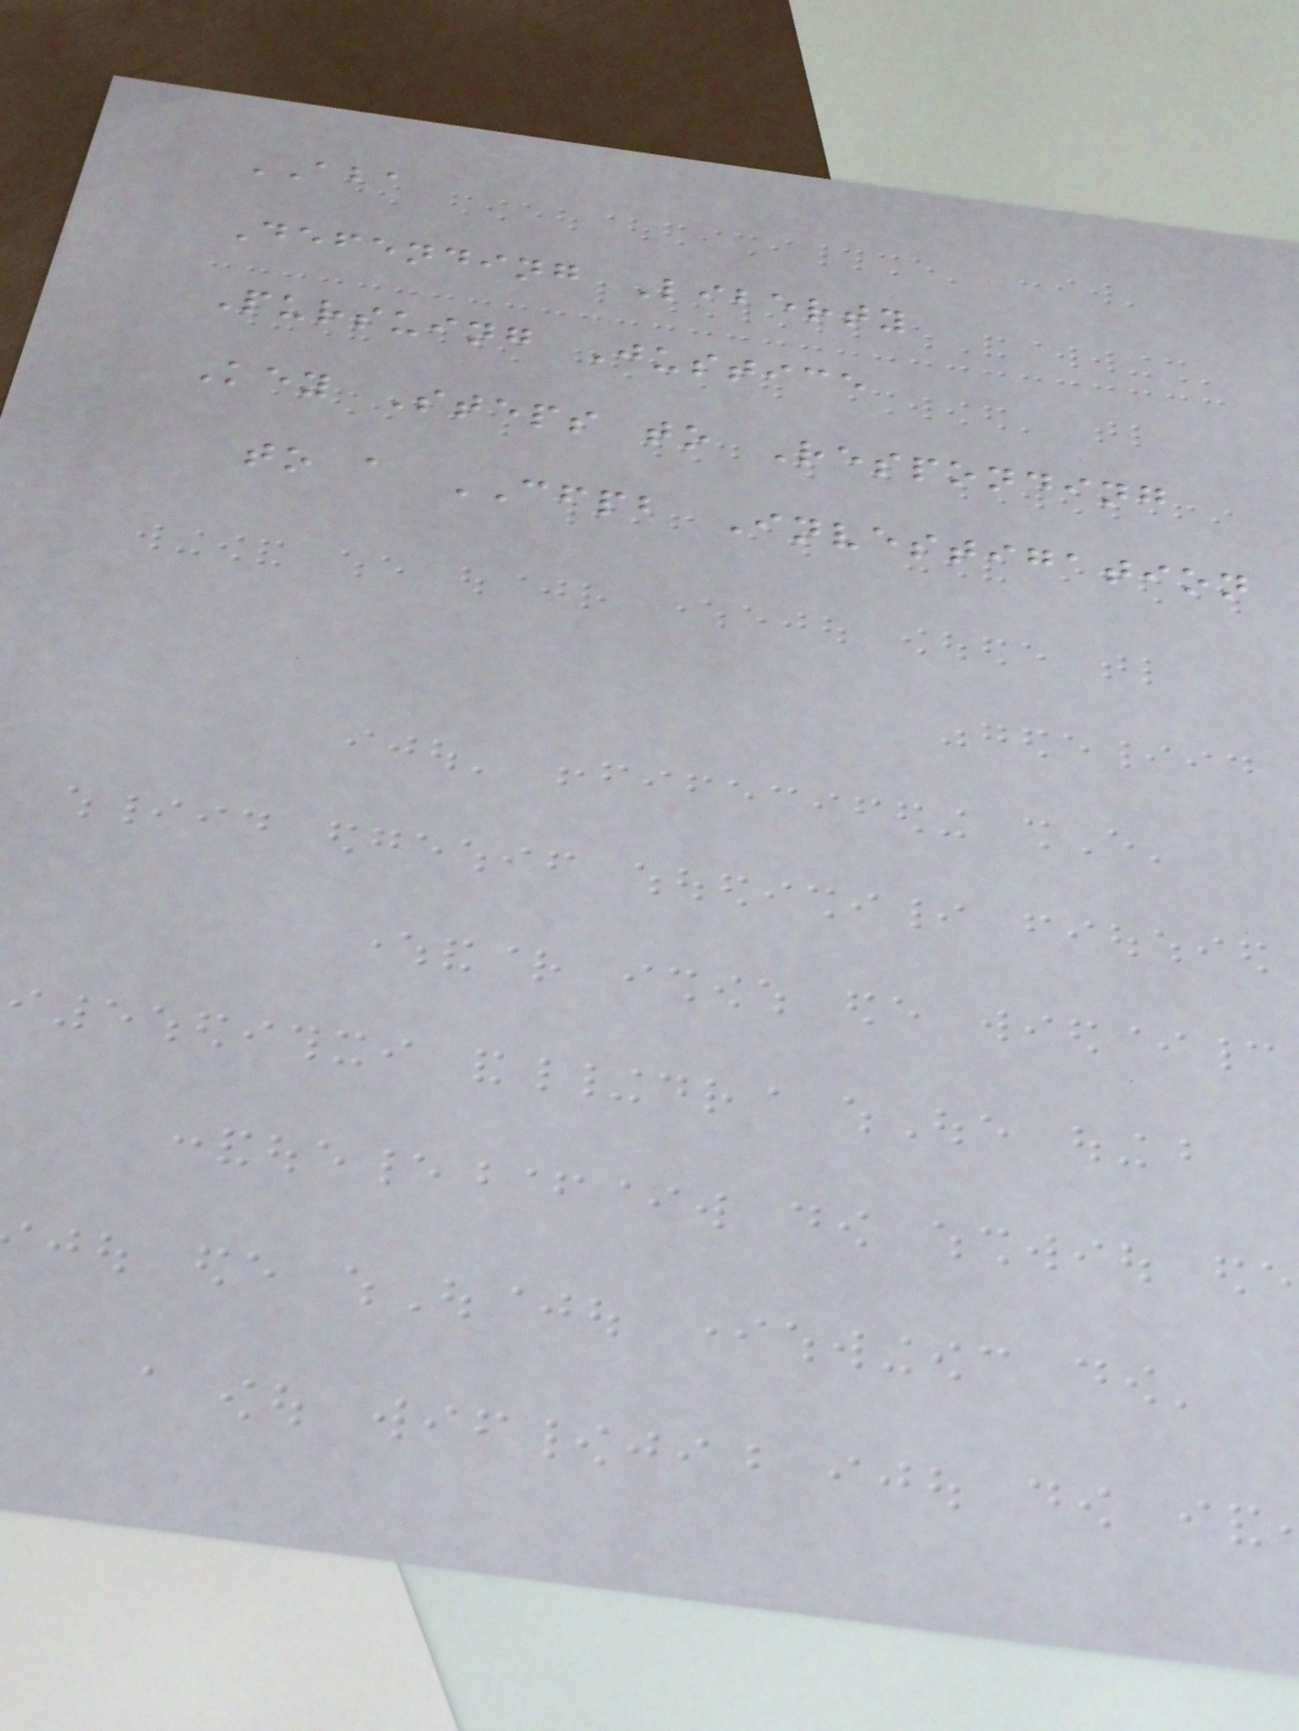ABA
Defending Liberty
Pursuing Justice
Key Steps to Responding
to a CFPB Investigation
